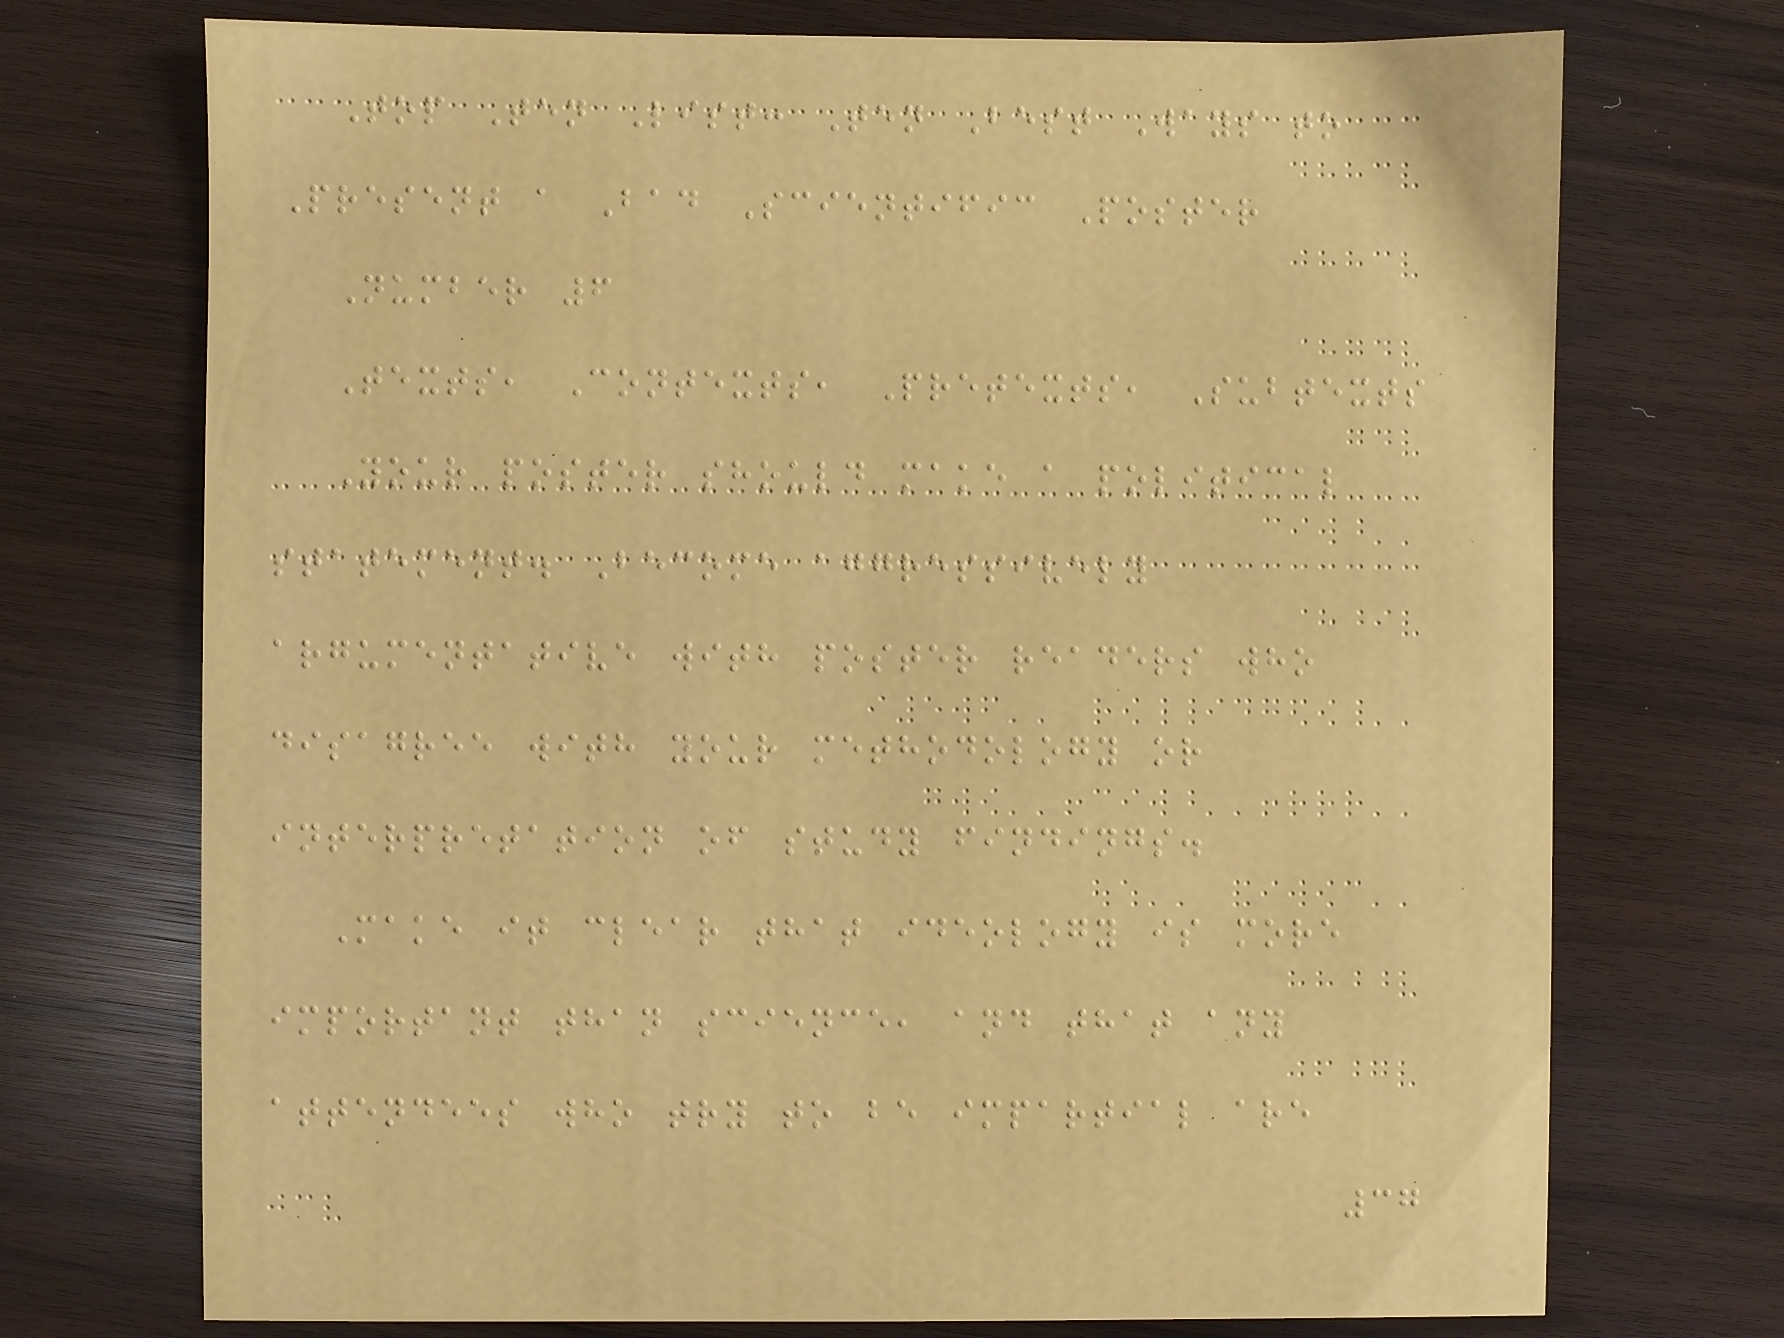Top Ten List: Ten Best Ways to
Present a Bad Scientific Poster
Number 6
Texts, Contexts, Pretexts, Subtexts
Your poster should make a political
statement. Become aggressively
argumentative with poster readers who
disagree with your methodology or
interpretation of study findings.
Make it clear that ideology is more
important than science, and that any
attendees who try to be impartial are
37
